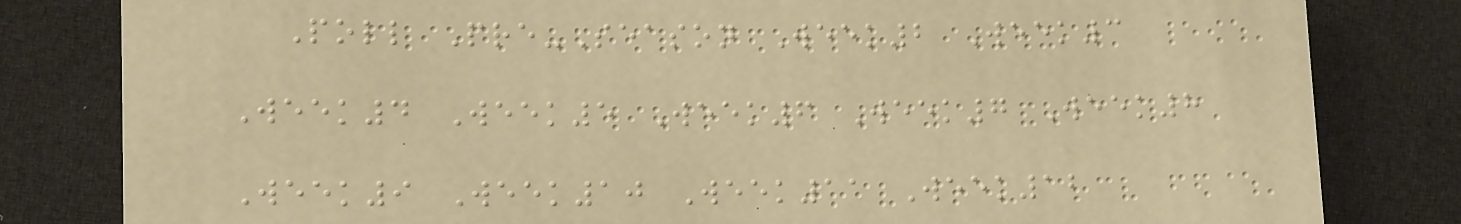Poll Pre-Season Week2 Week3
Week4 Week5 Week6 Week7 Week8
Week9 Week10 Week11 Week12
